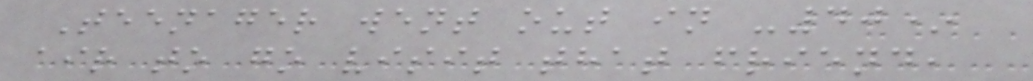Teenager went out in -40*
air to go visit that friend,
